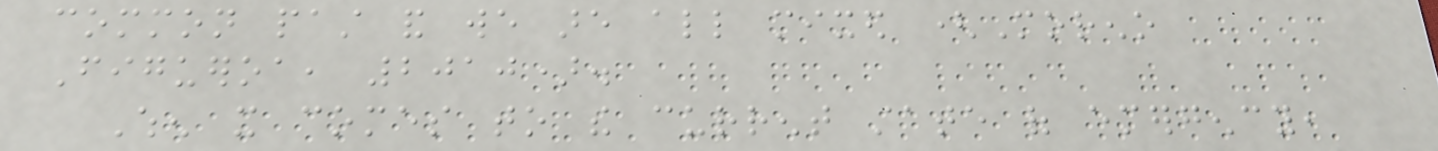common past and we are all mixed (Moreno
Figueroa, 2010).
When it comes to the current state of emergency,
